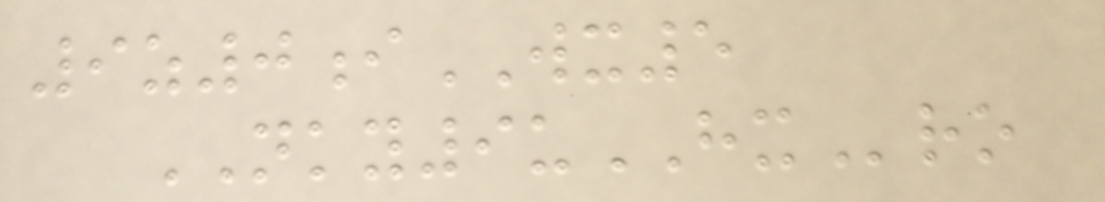9z0iWX5
NKY9uHXro
